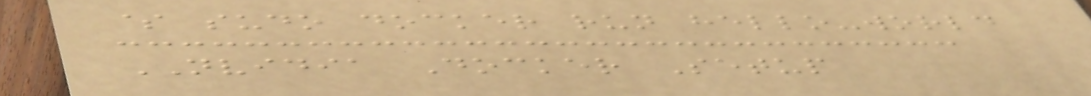$ sudo docker run hello-world
NVIDIA Docker Setup
